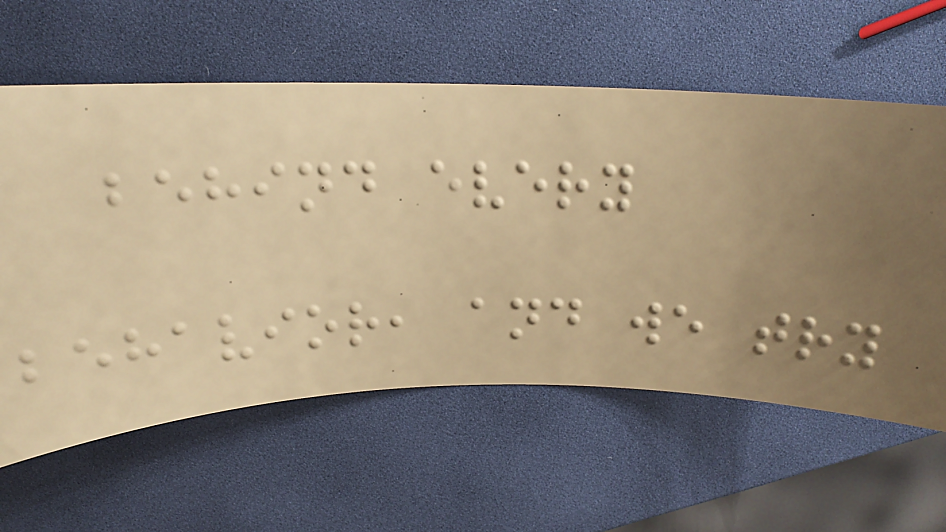behind every
behavior, and we try
